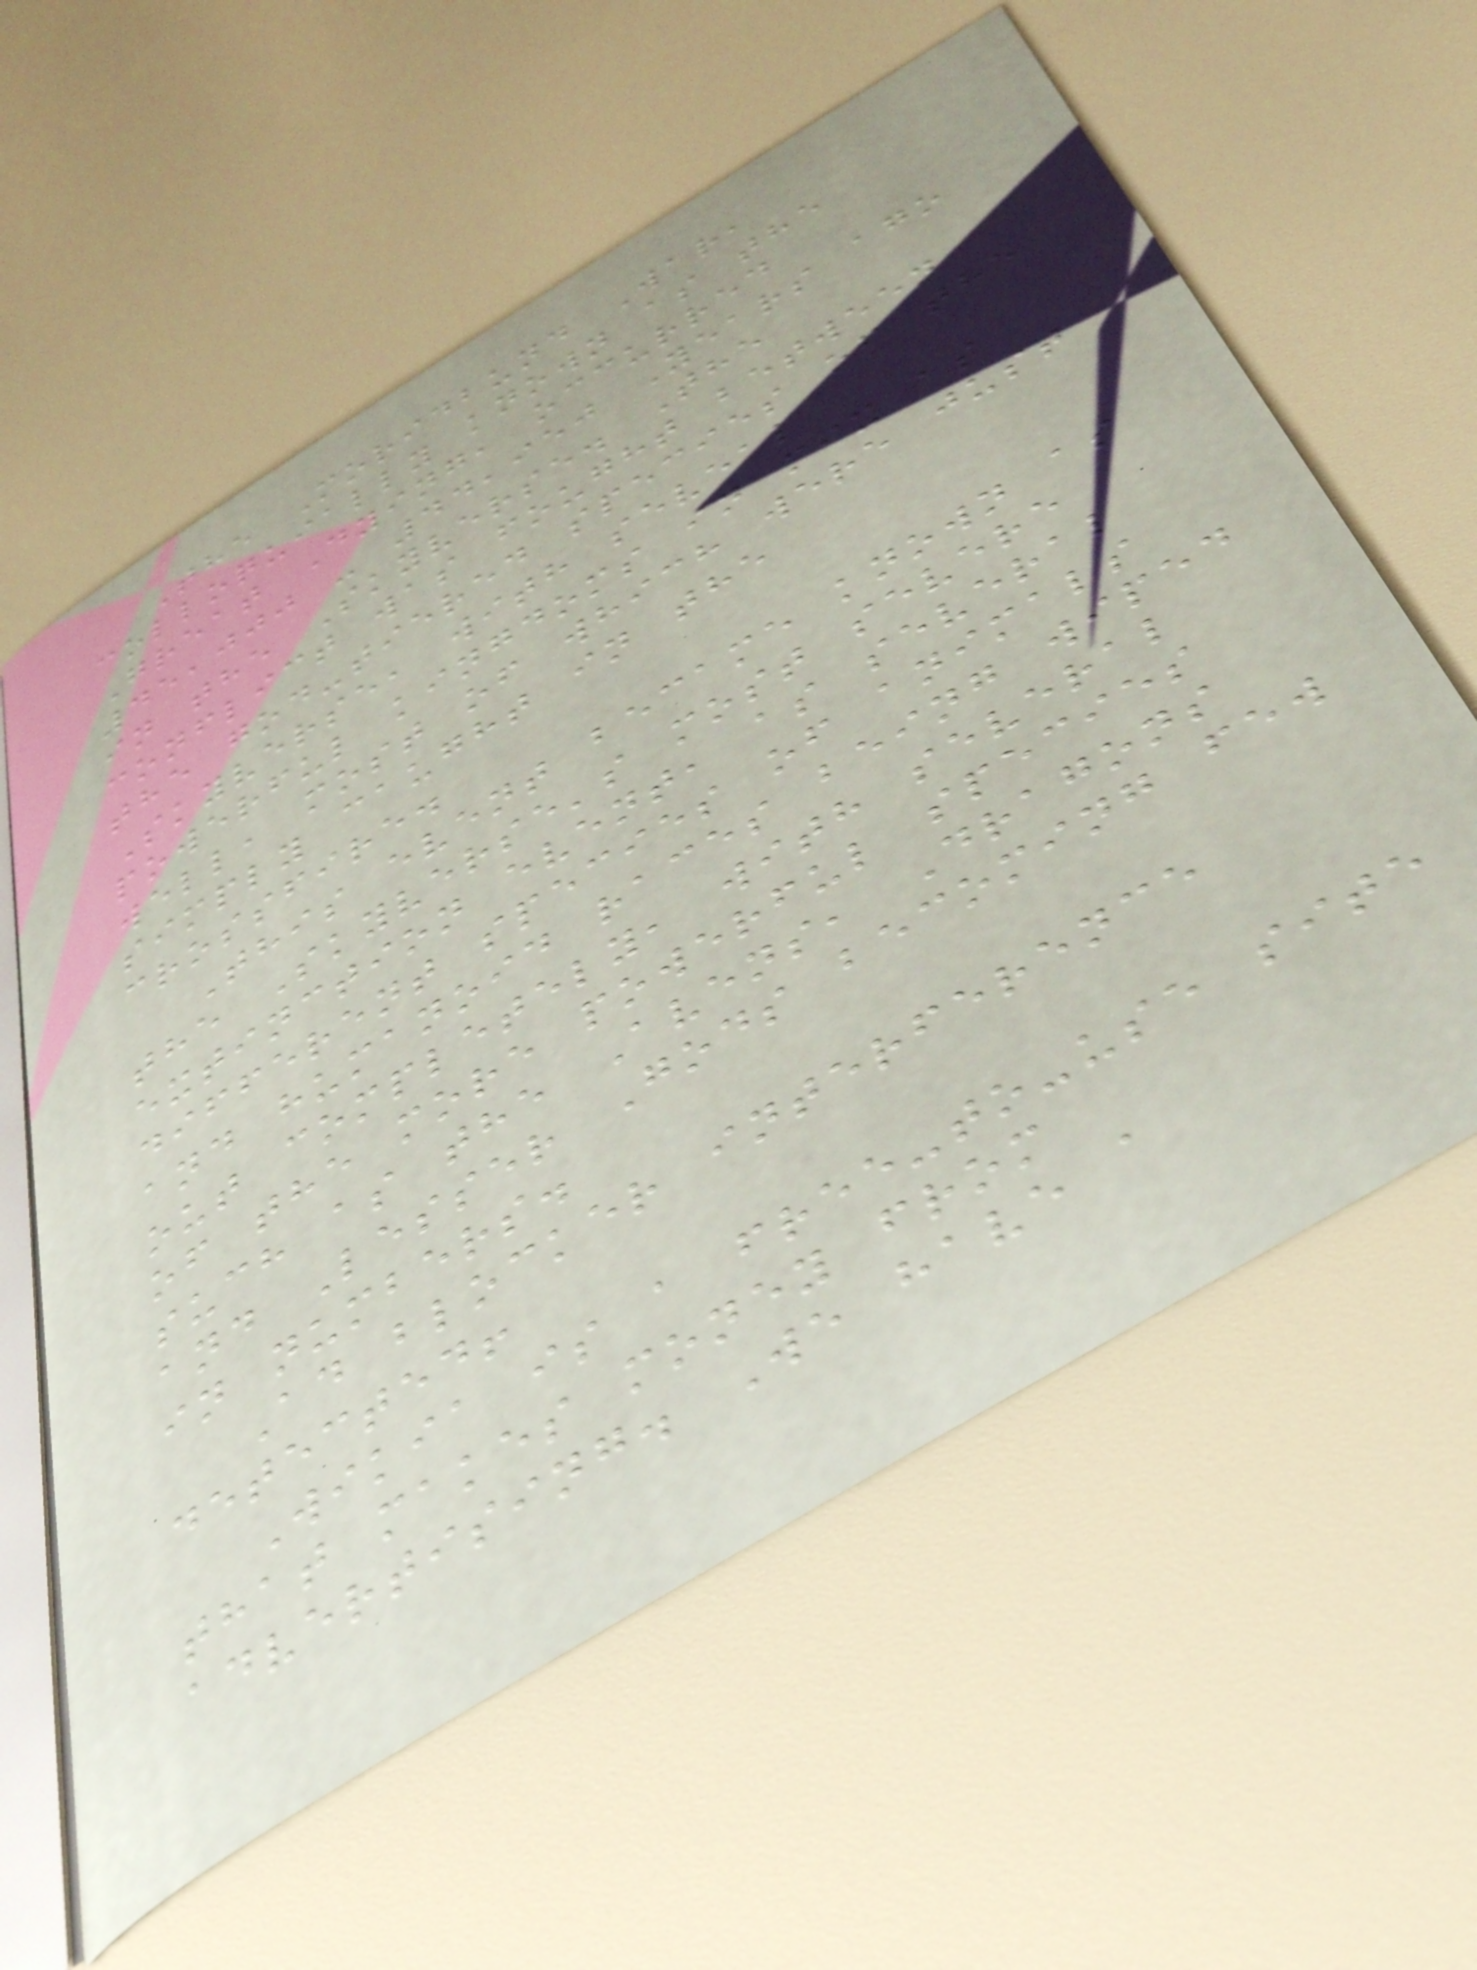The Moridbund War,
colloquially known as the
Great Dying, occurred
45,000 - 44,950 Years ago
in the Skyverse. The
conflict was fought between
the god-tiered species of the
Skyverse, with seveal
powerful kingdoms in mix as
well, most of which were just
simply caught in the
crossfire.
This event became known as
the Skyverse's most severe
extinction event, as several
different species of animals
and humanoid races being wiped
out completely, with several
of the more powerful species
such as the Avens, Dragons
and Lesser Gods becoming few
in numbers.
Ad blocker interference
detected!
Wikia is a free-to-use site
that makes money from
advertising. We have a
